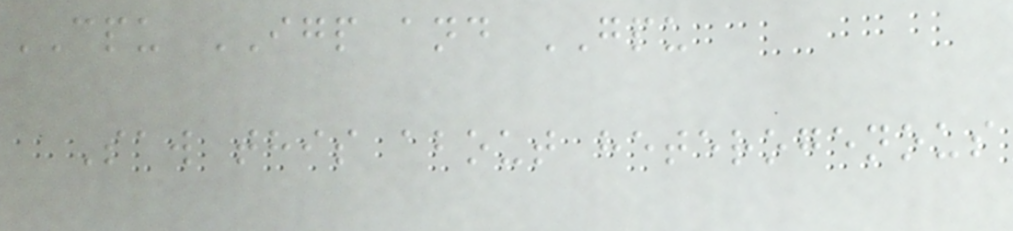CPU IGP and GPU
Saw this about heterogenous
